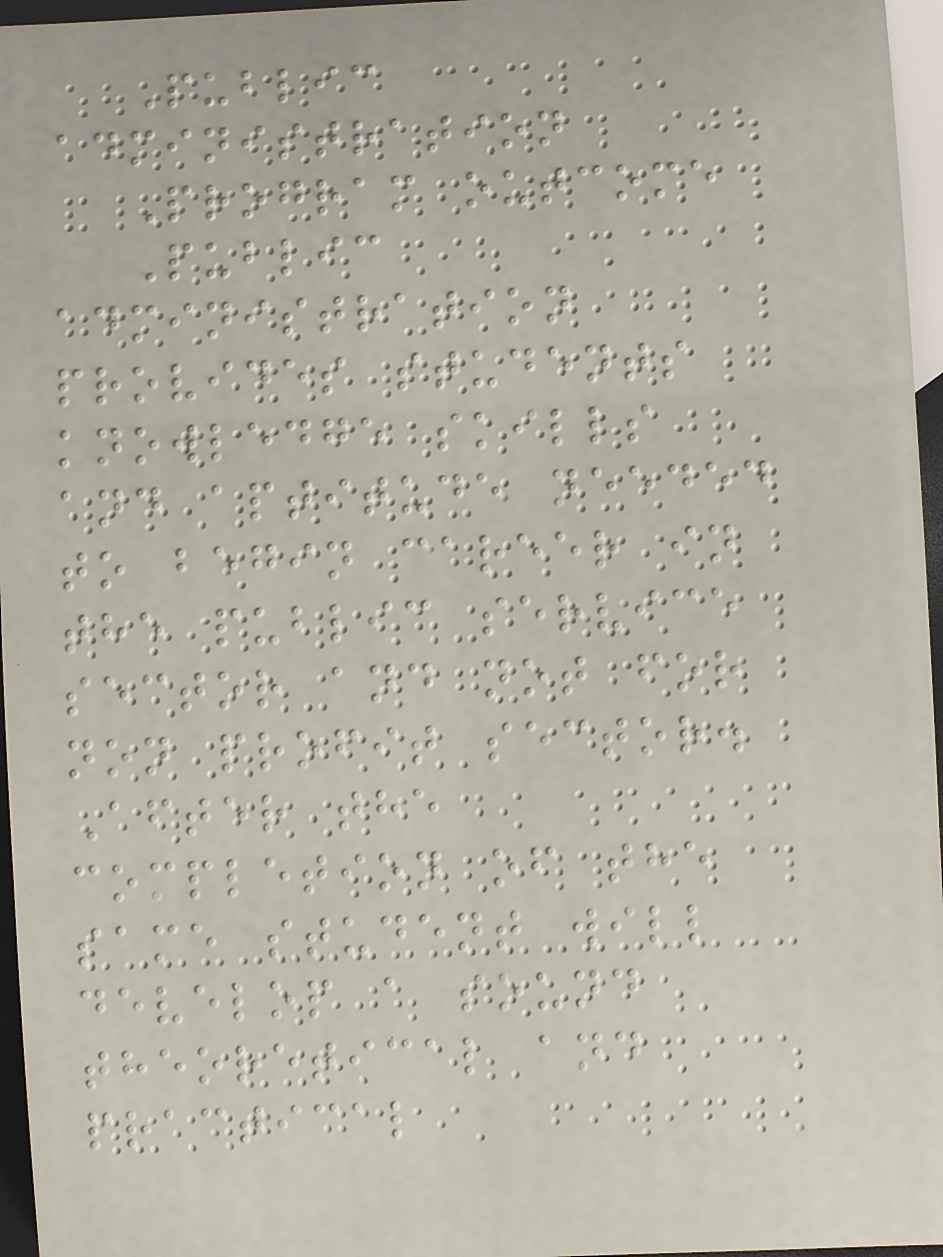Public
administration
Program outcome
Public
administration
provides students
knowledge skills
and aptitude needed
to begin career in
the public service
sector and not for
non profit sector.
After the
completion of the
same student will
develop a sound
theoretical and
practical
